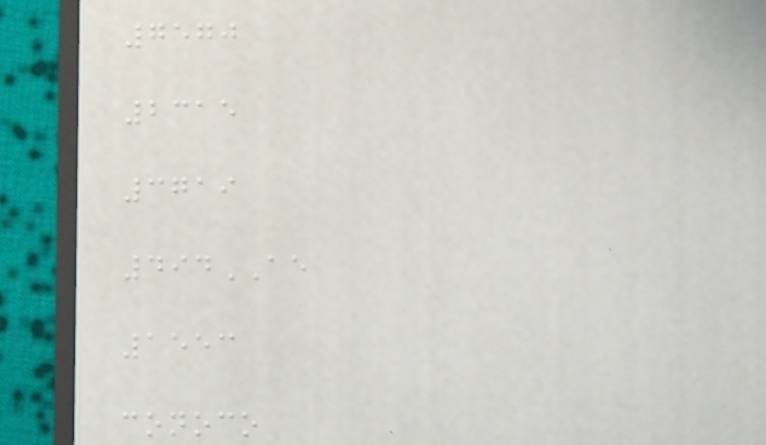7570
2315
3719
494AE
1553
conoco
